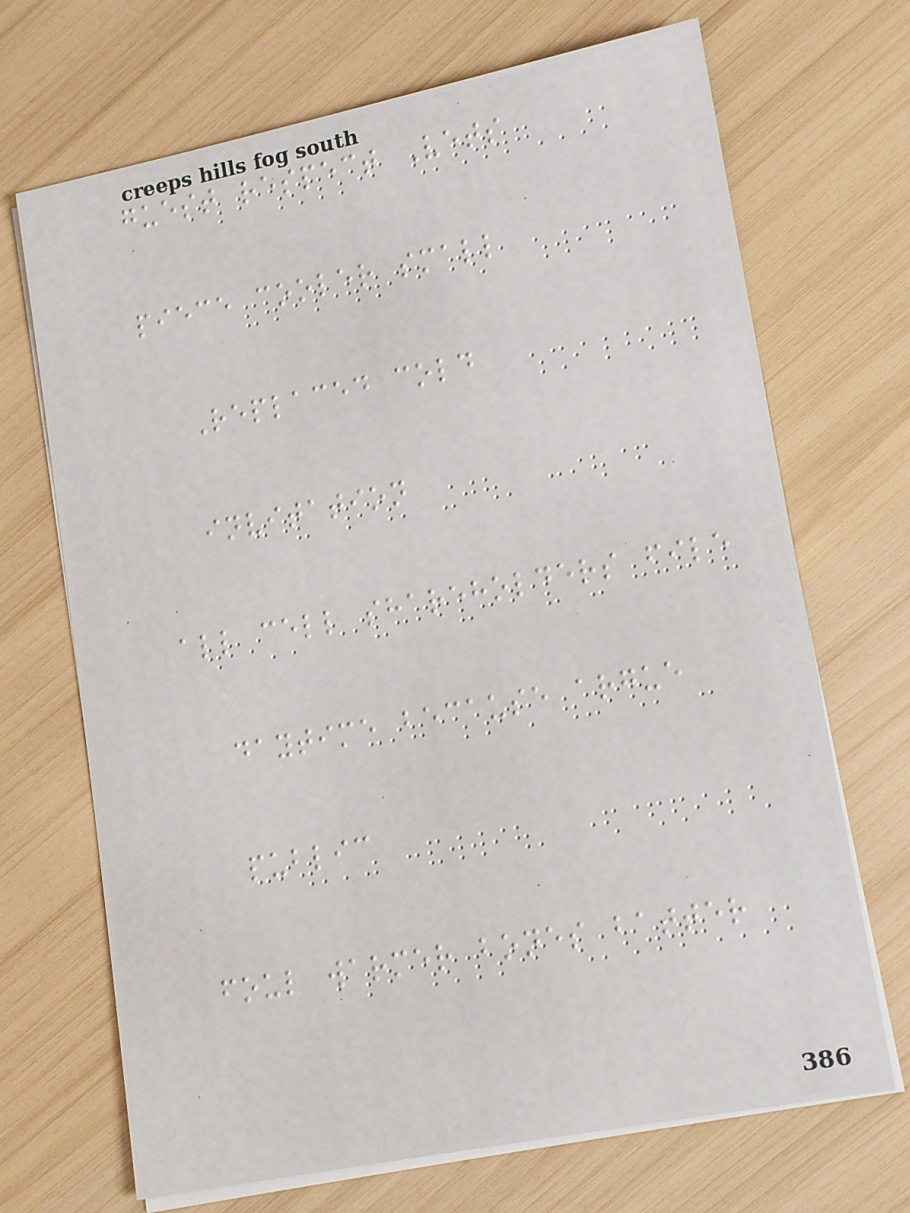guest respect Vets
piece cooler small
Replaced cold
invitation
all cell shareholders file
daytime because argue
public
foul warmer bones batter
